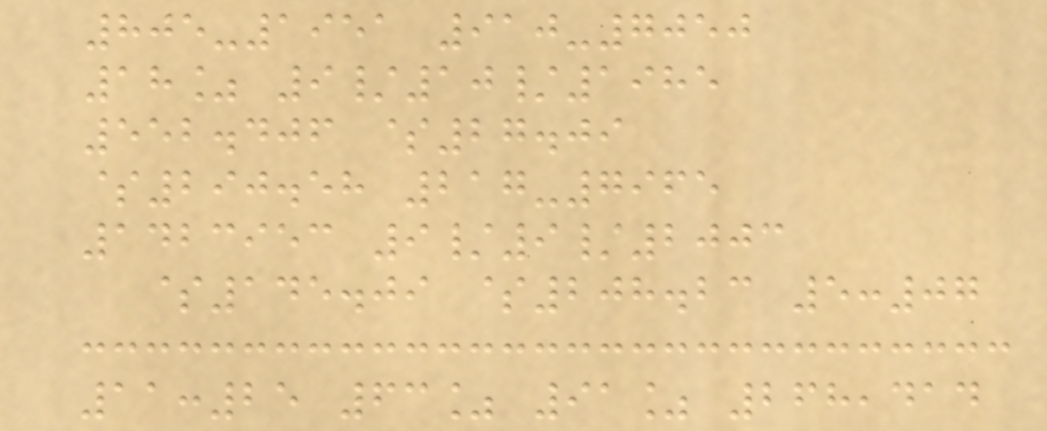805-1951 910-7050
18% 9/10/1985
552.406 $27.09
$290.58 217-7965
1423953 9/9/2003
$145.09 $208.23 5:07
11:25 63% 91% 268,414
